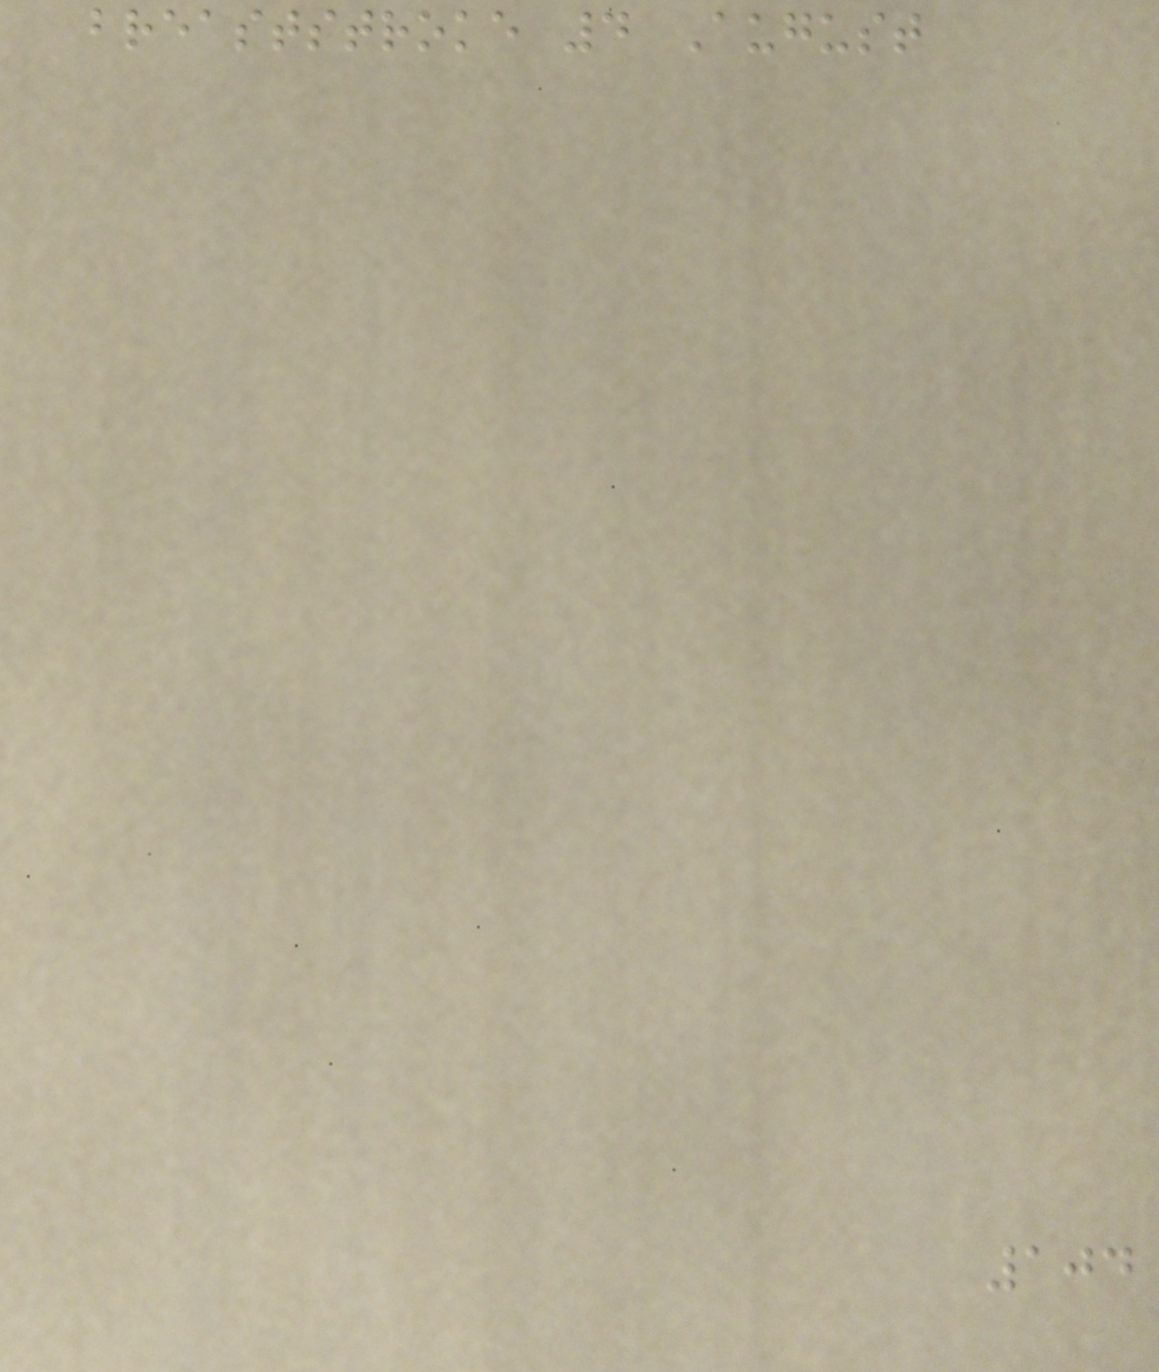breaststroke 4 August
104
